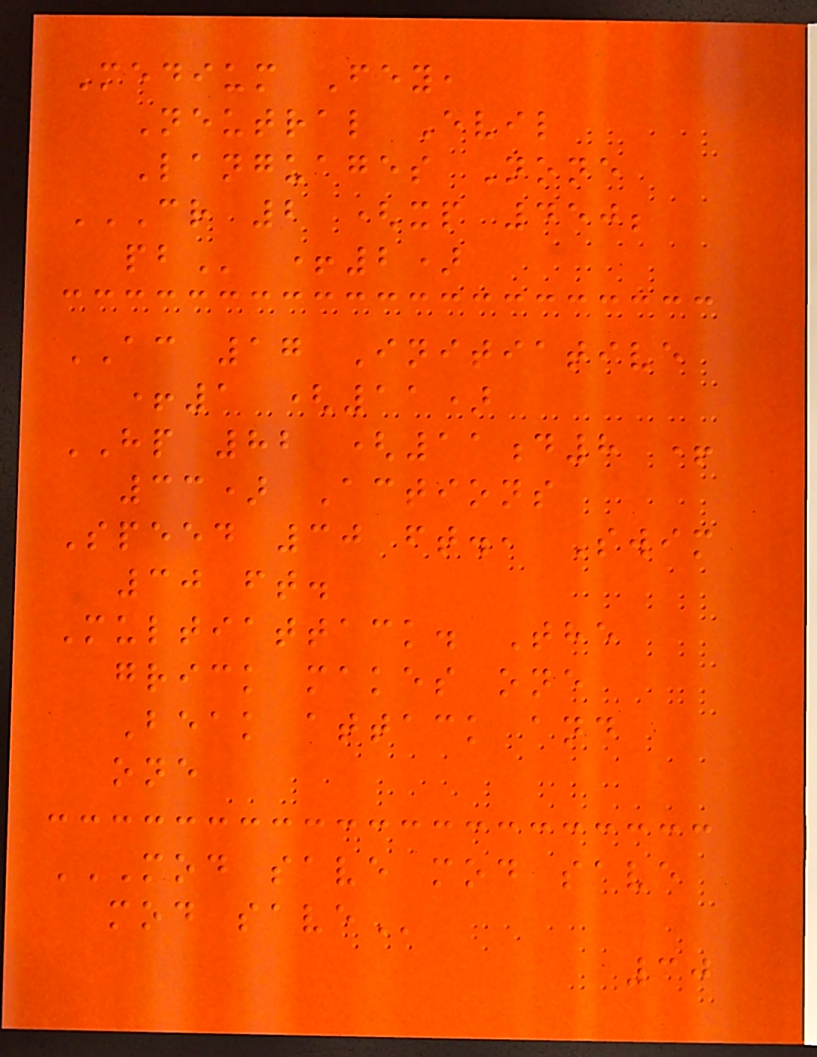Medium Fey,
Neutral Evil
Languages None
CR 2 (XP 450;
PB +2)
AC 17 Initiative
+1 (11)
HP 82 (11d8 +
33) Actions
Speed 30 ft., Swim
30 ft.
Multiattack. The
grick makes one
Beak attack and
one
MOD SAVE MOD SAVE
MOD SAVE
30
